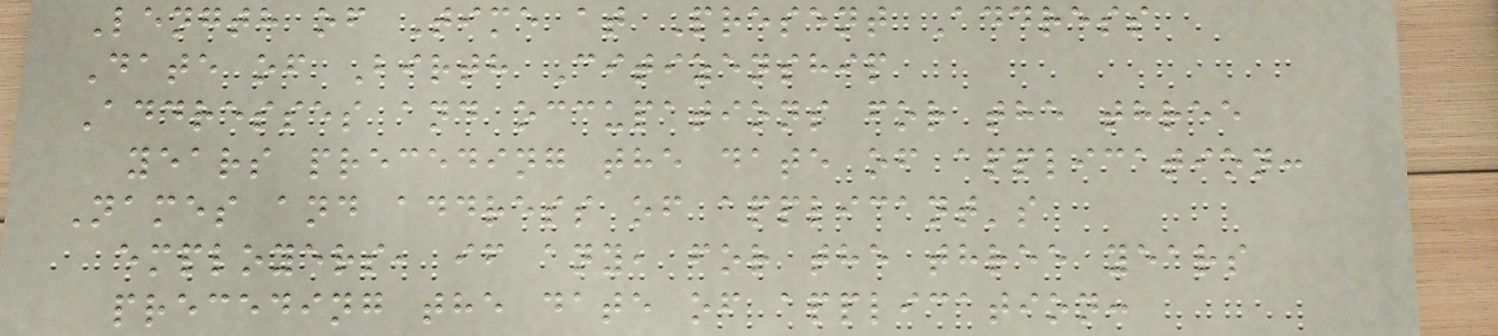Length of Time at Present Address
Date of Birth Citizenship
Addresses and occupations for the three
years preceding the date of application:
Names and address of applicant's
employers, if any, for the three years
preceding the date of application:
